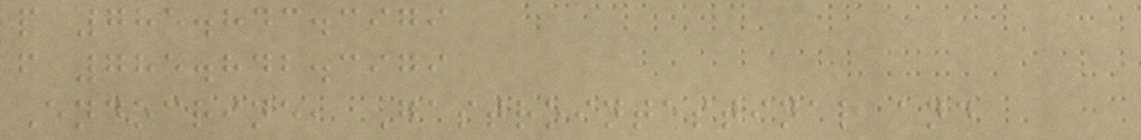p 785.843.3979
f 785.842.3979
Endocrine, Gastrointestinal and
